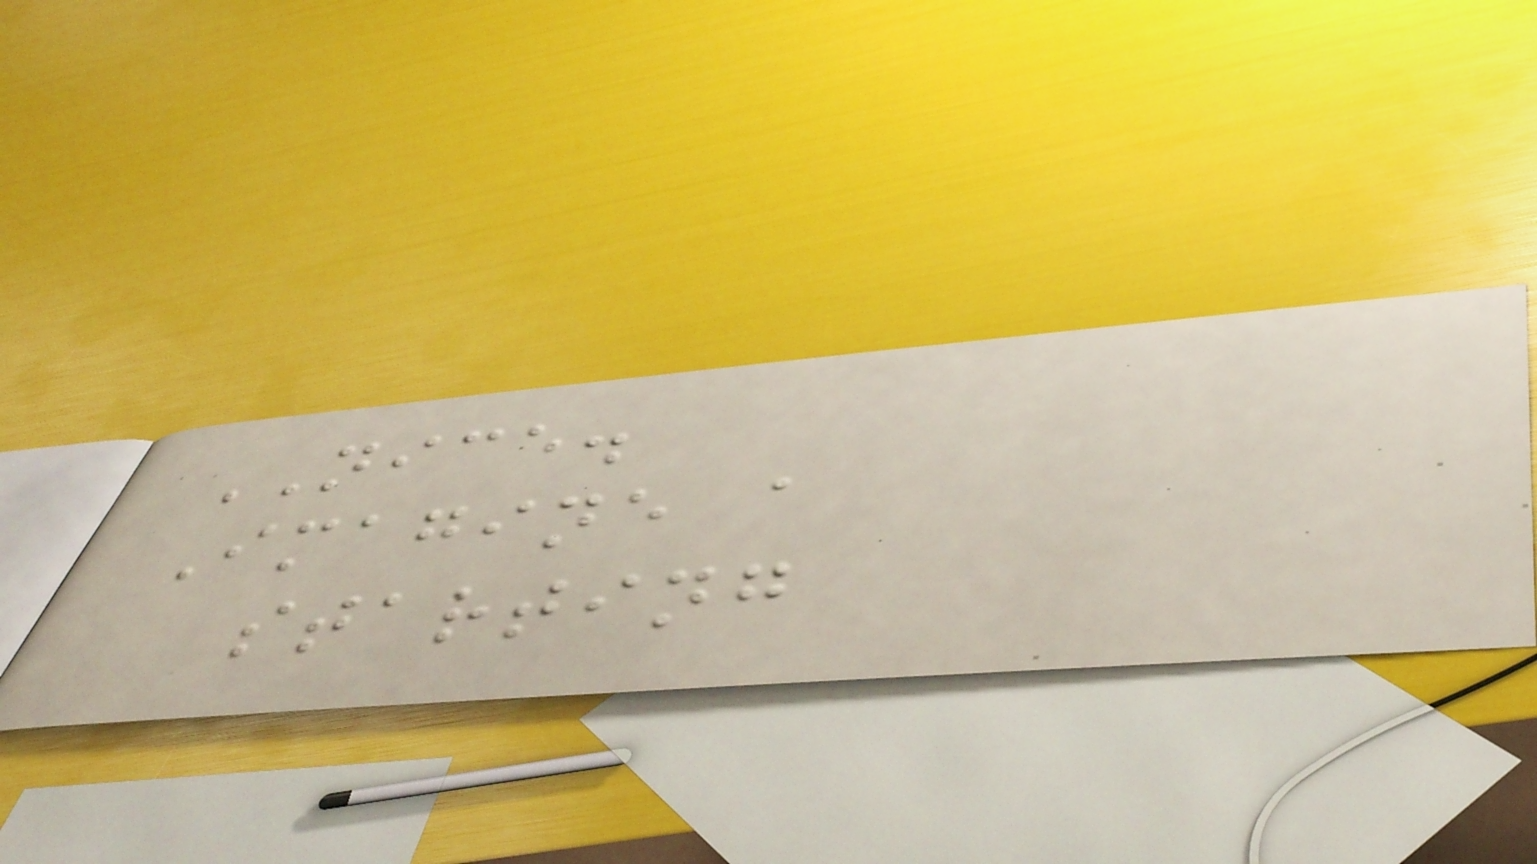NICE.
Imagine a
starting
